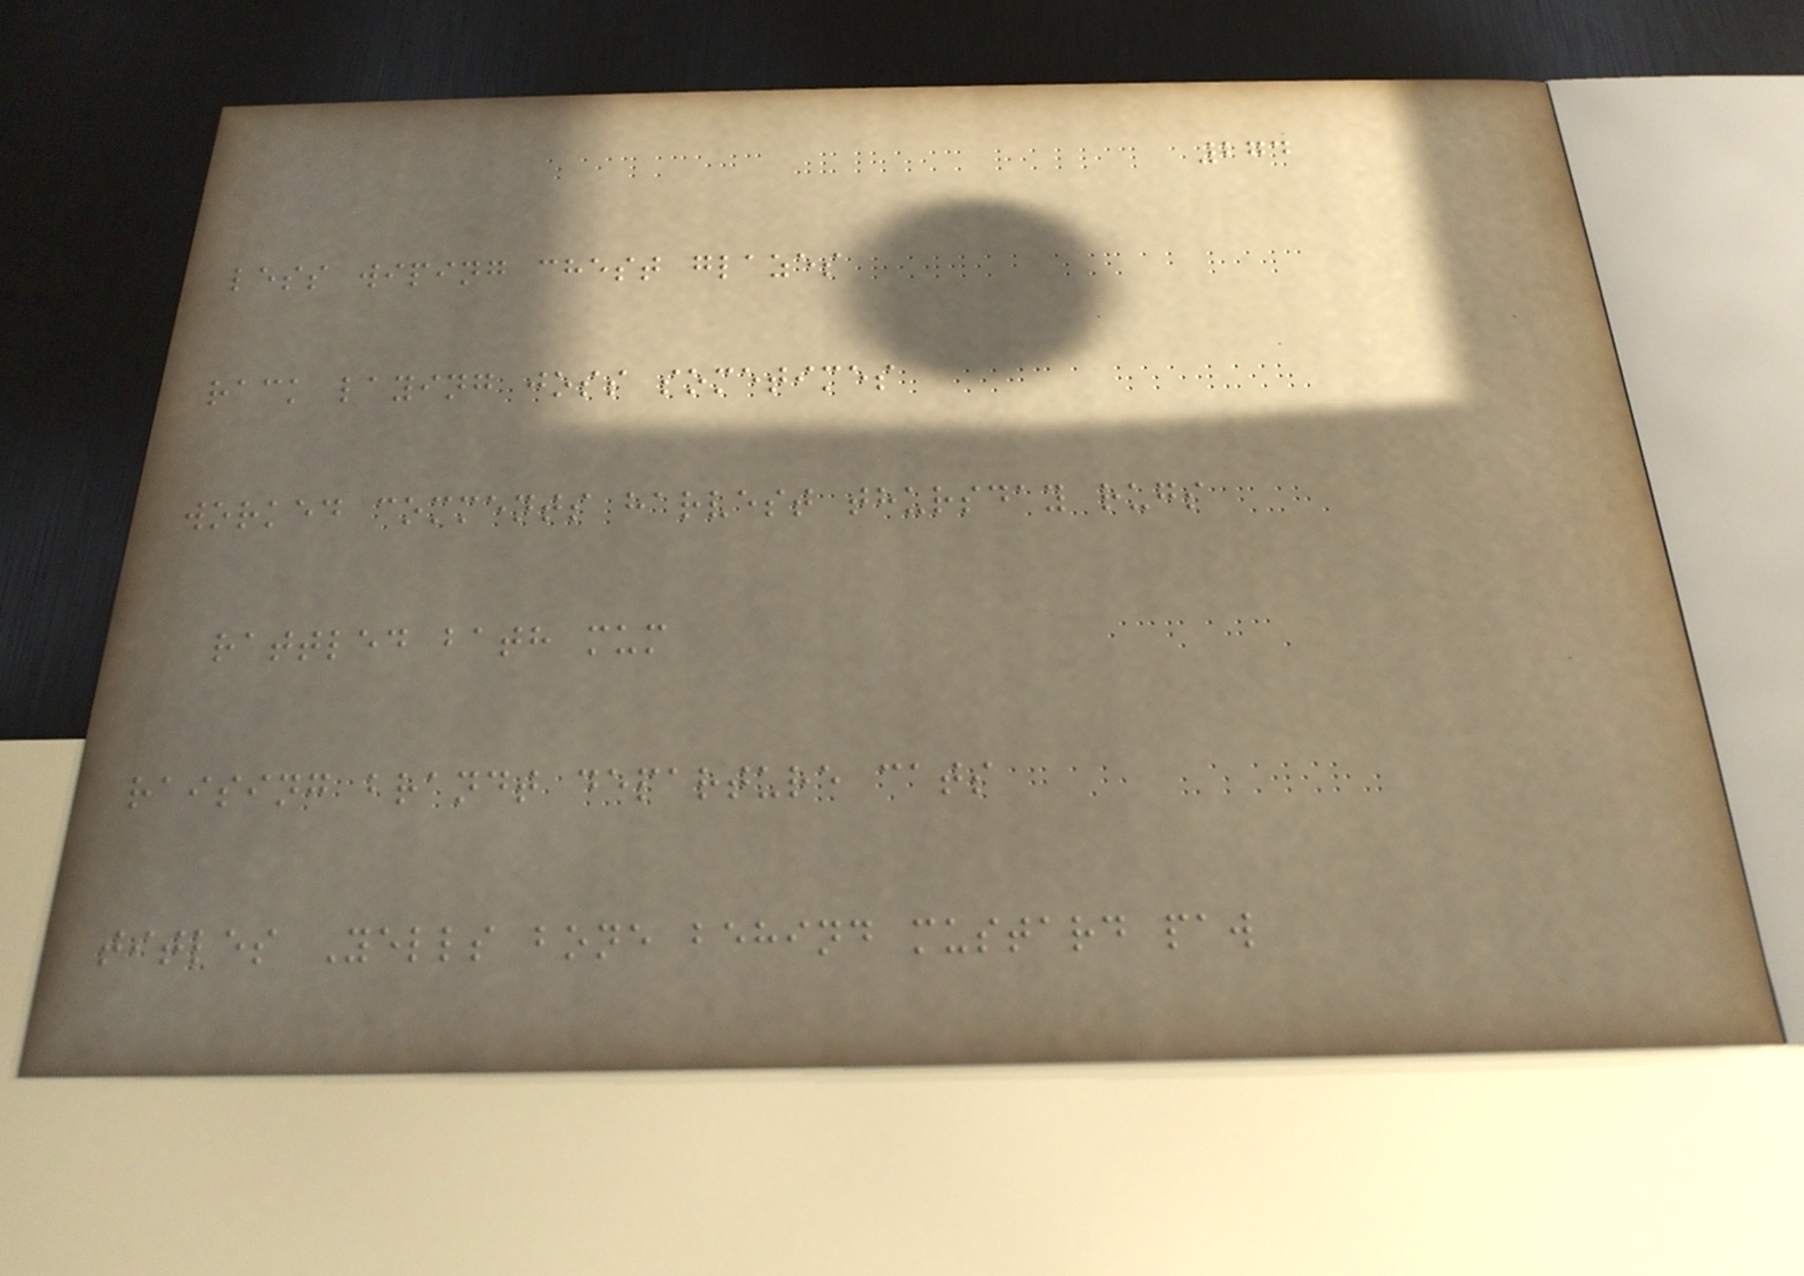274
less wiping chest glazes
rack laying joss sometimes
worked comments harvest thursday rugs
rattled bath mum
raising brandt departure cats
titles Yells bone behind mustard paw
